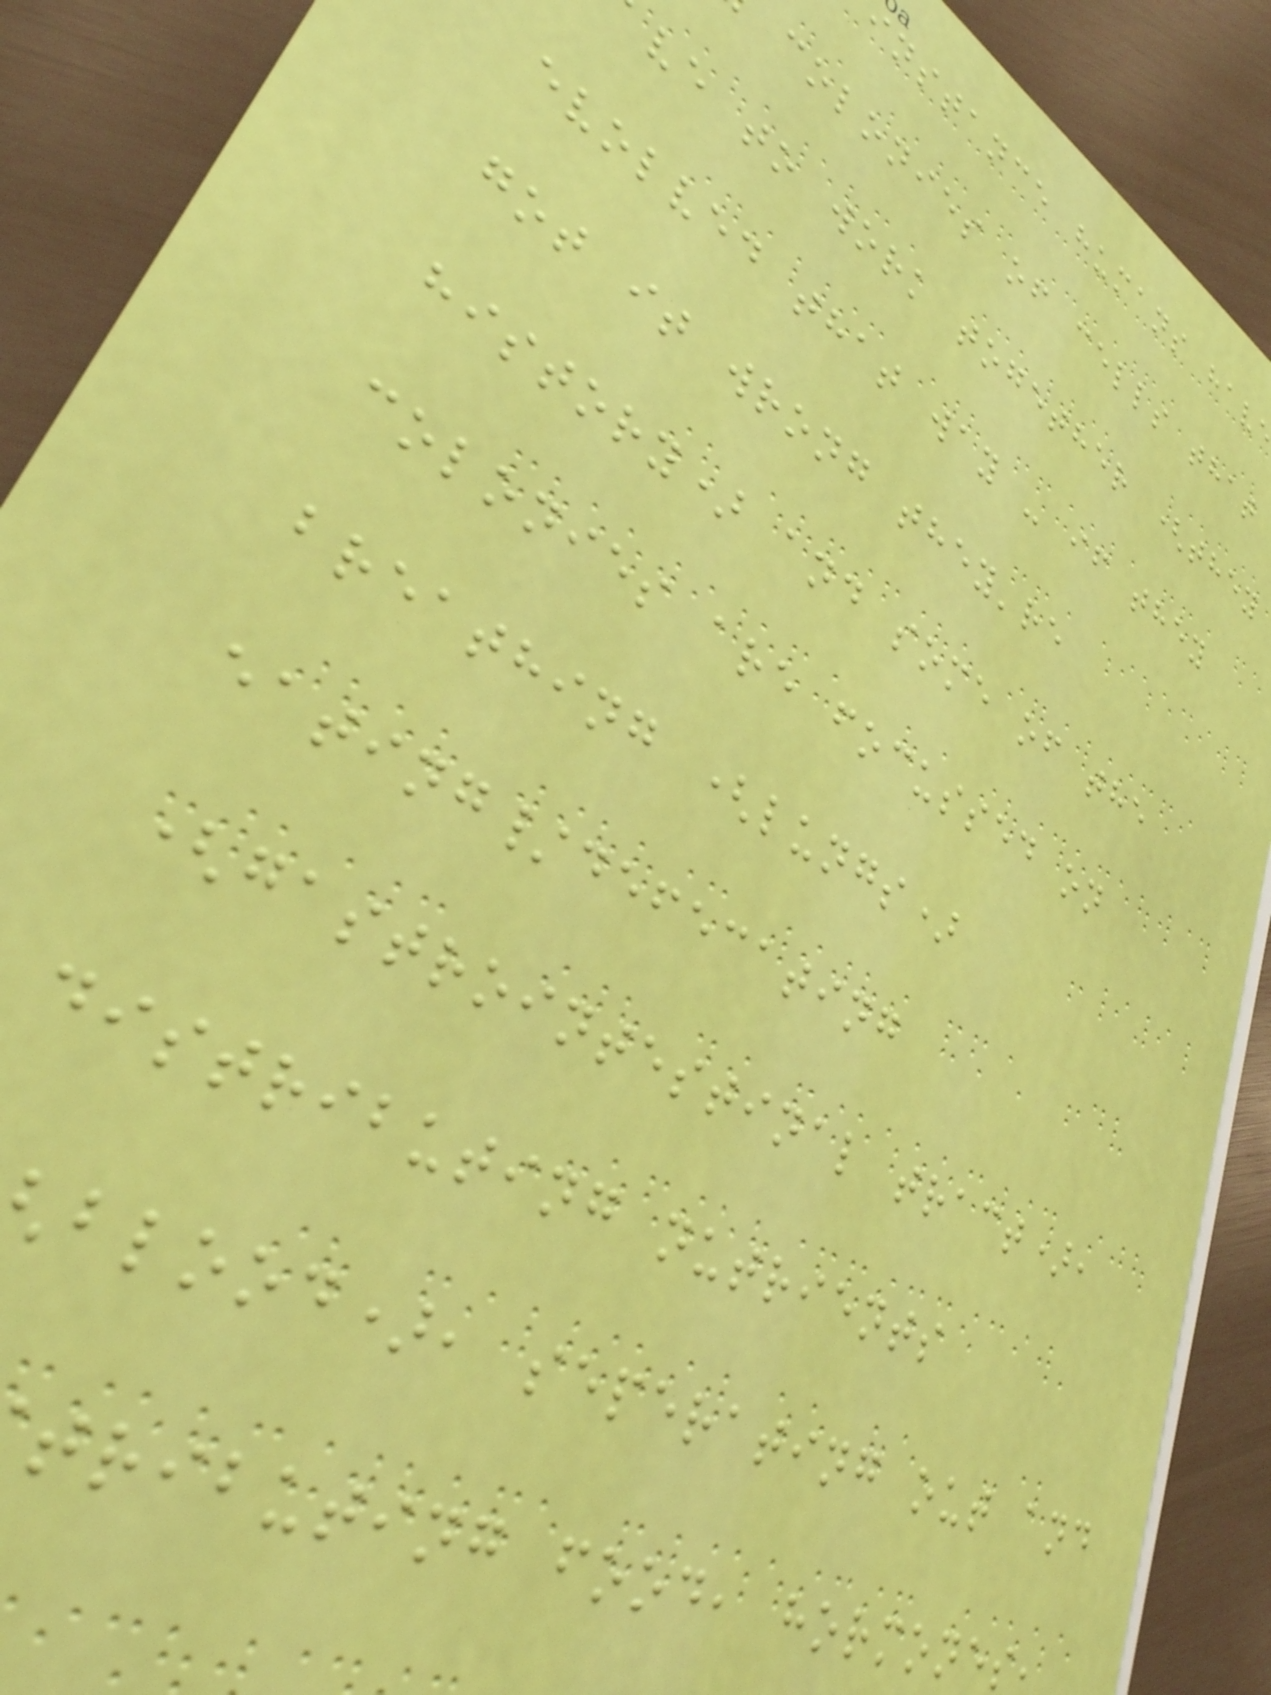instance humans hav
colonies of cells that
ve to work together (they
evolved that way - if they
got it wrong they're
history) and some of the
colonies are focussed on
breathing (lungs)
eating/defecating
(gastrointestinal tract),
distributing nutrients
blood), seperating out and
tributing food, hormones
